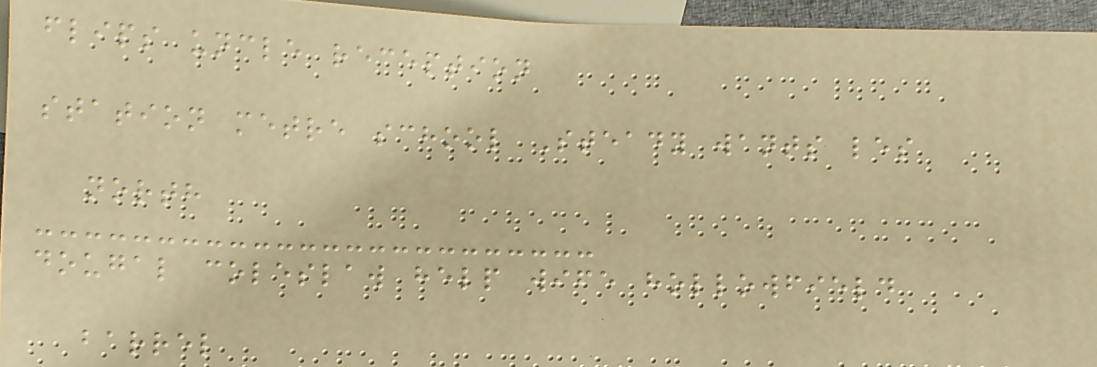flips uncle reception
station metre school Steady wants les
north
dougal coleslaw help wife hollowfield
barrel
